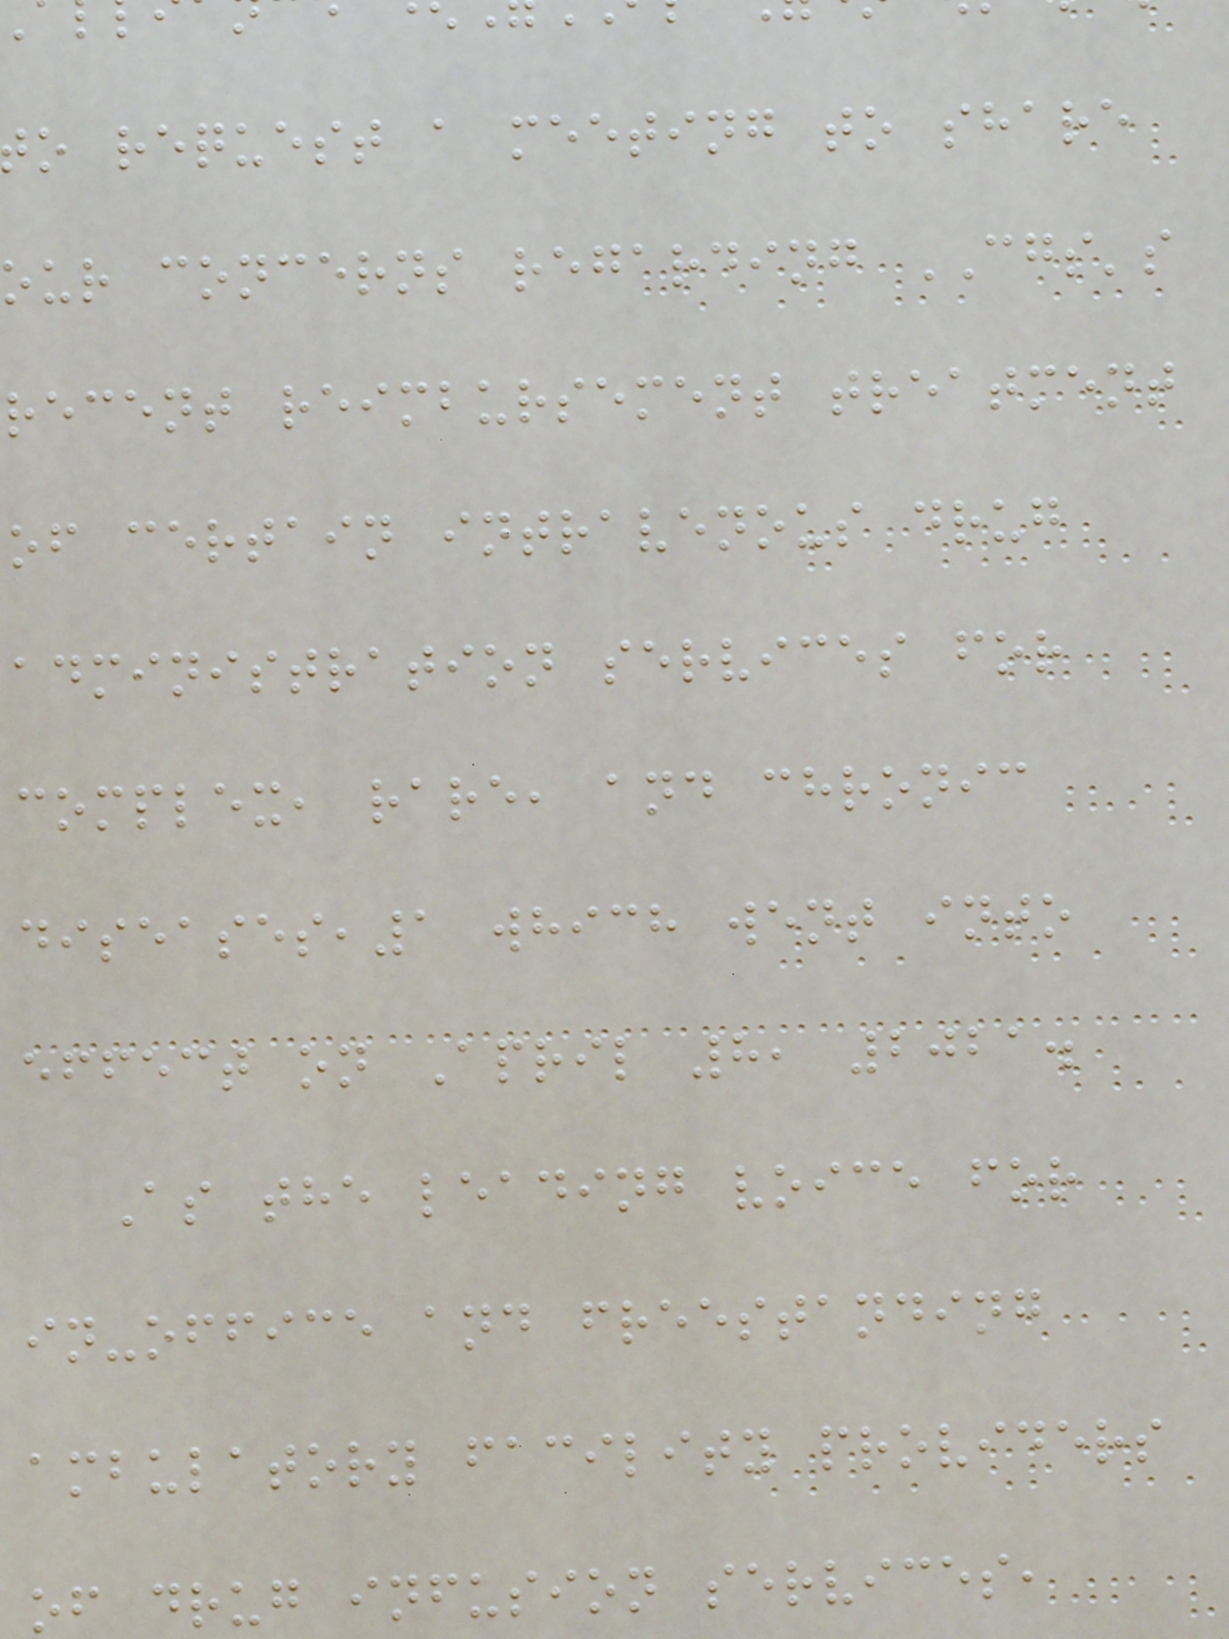o request a meeting to share
our concerns regarding CGS's
recent reimbursement treatment
of certain intravenous drug
administration services for
complex, rare, and chronic
diseases,1 which went into
effect on April 8, 2021.
As the leading voice for
in-office and freestanding
ambulatory facility providers
of drug infusion services,
